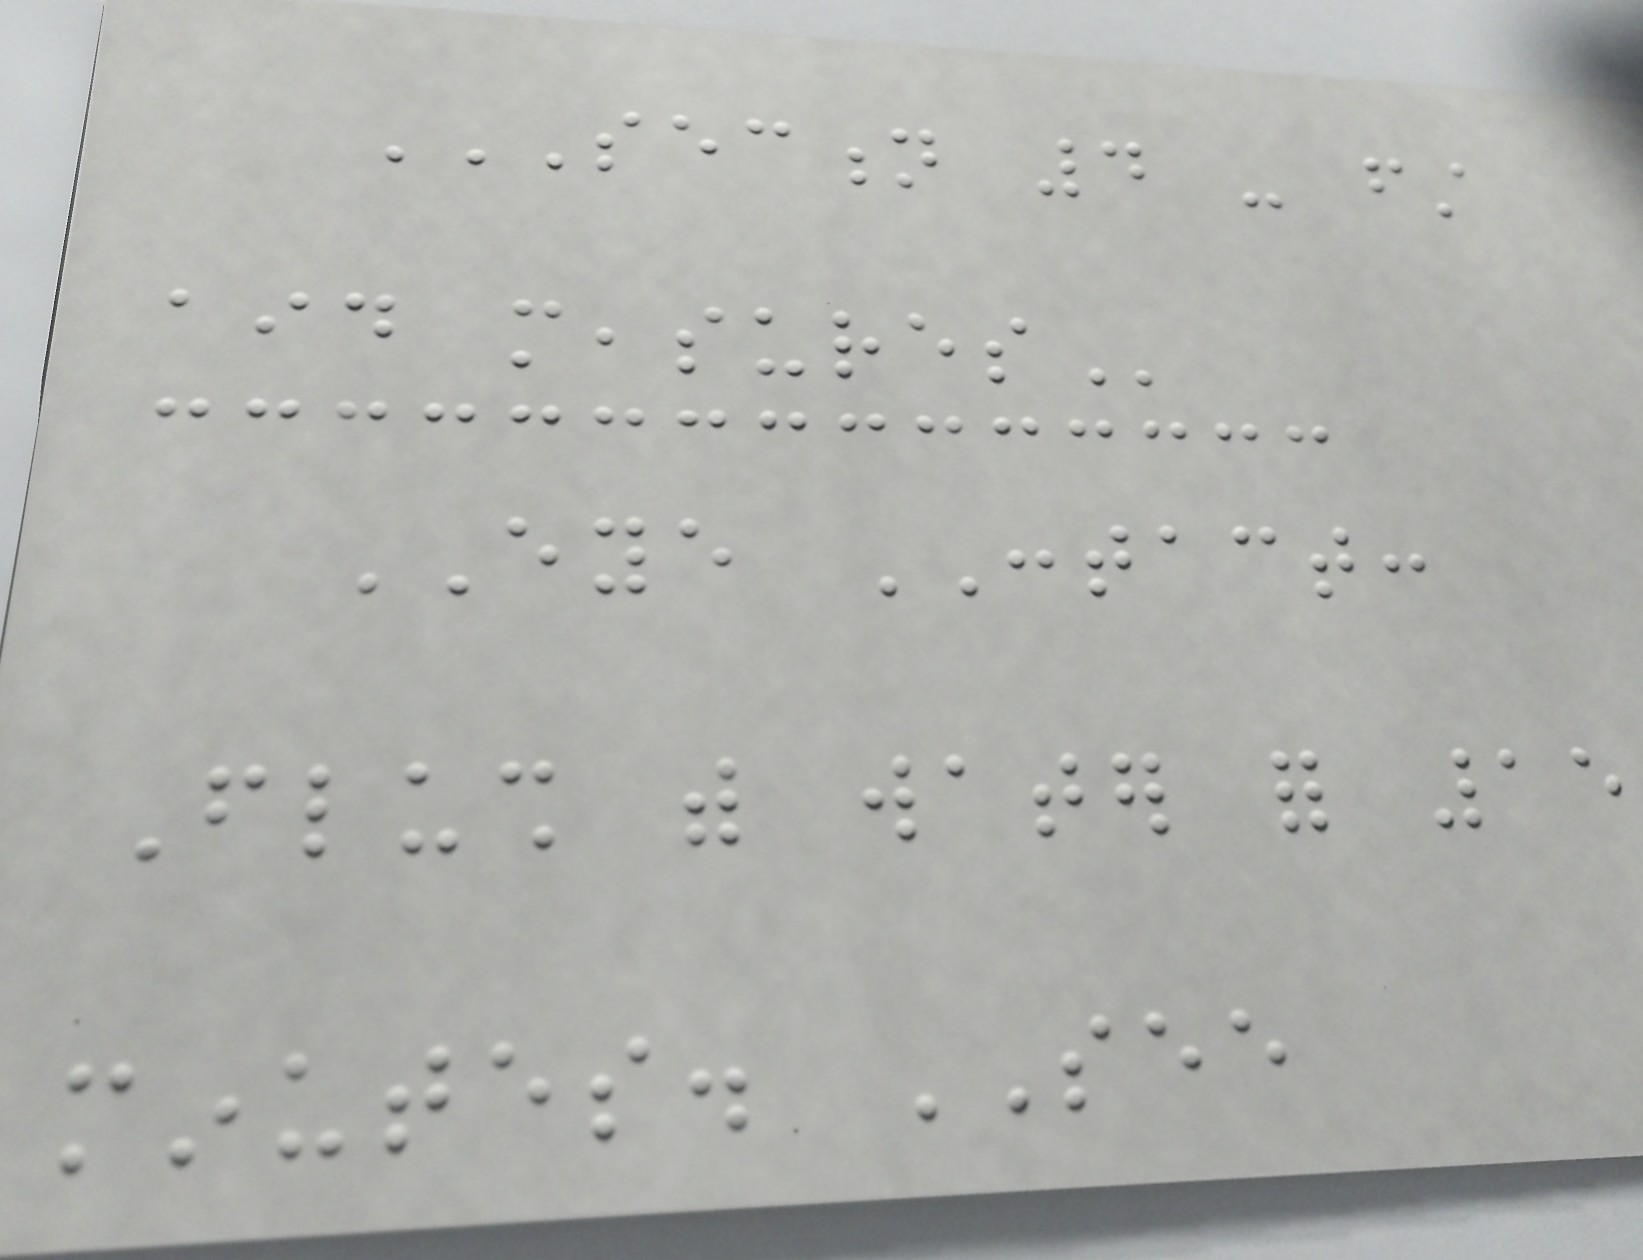SECTION 4 - FIRST
AID MEASURES
EYE CONTACT:
Flush with water for 15
minutes. SEE
